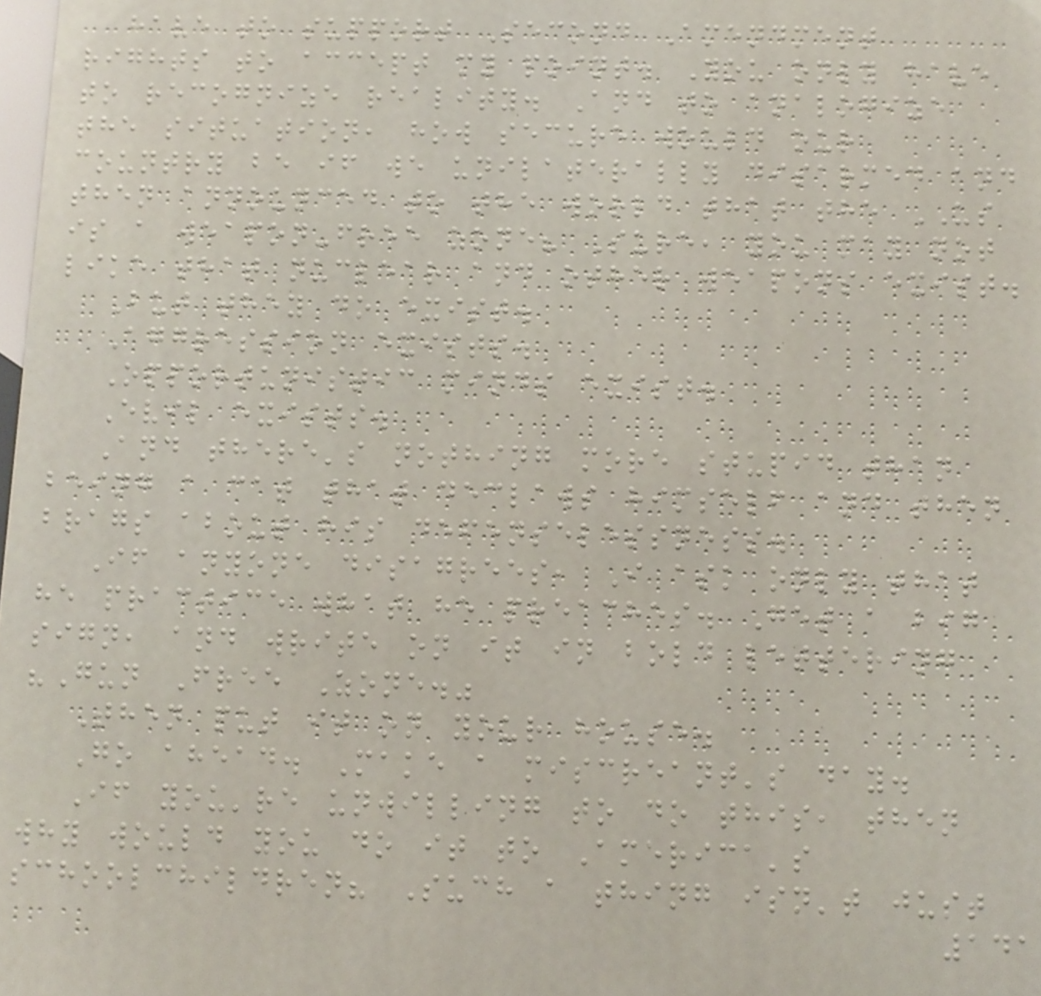have to support Second Amendment
rights to accept my point. You only have
to recognize reality. And to analogize
the situation, how secure would our
country be if we unilaterally disarmed and
then announced to the world that the US
is a weapon-free zone? Sure, you may not
like that nuclear and other weapons exist.
But they do exist.
Aggression exists.
Opportunistic minds exist.
Evil exists.
And there's nothing more stupid than
being a cat that declaws himself and then
brags about his defenselessness.
If anyone disagrees, I ask only that
he practice what he preaches. Get a big
sign, and write on it in bold lettering
"Gun Free Zone."
Then put it on your house.
Go ahead. Make a miscreant's day.
If you're unwilling to do this, then
why would you do it to America's
schoolchildren? Such a thing isn't just
141
